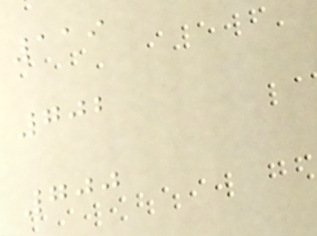119
702
700
